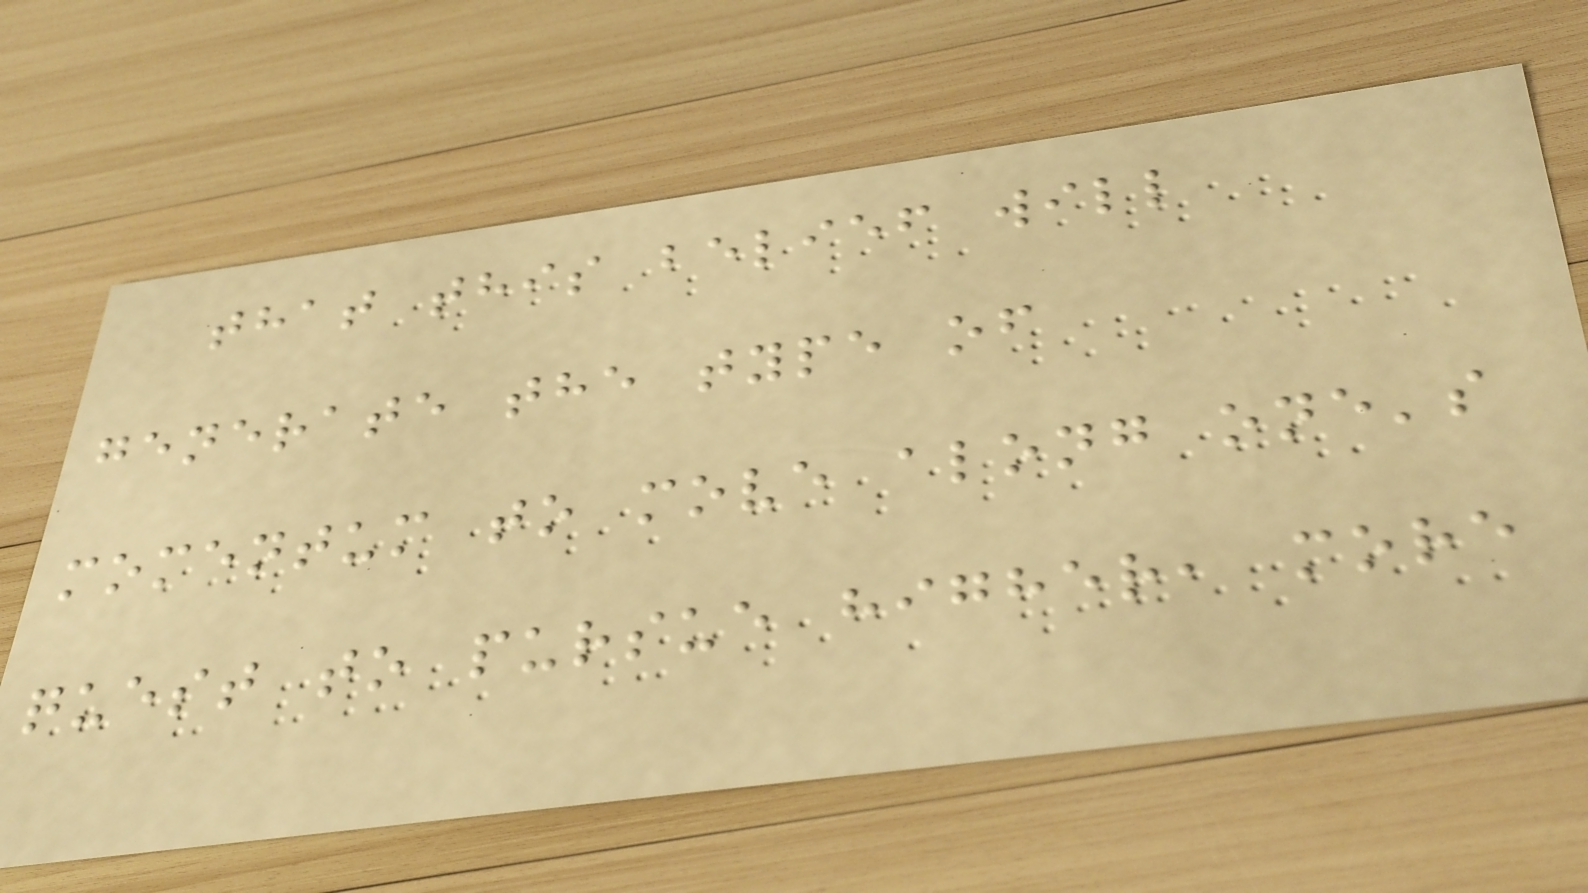that this belief will
generate the type of
momentum to move along one's
quest to pursue higher, more
